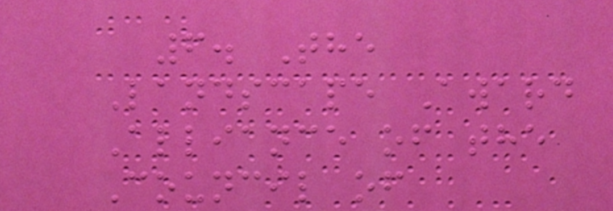6. The
Landscape Award
Alliance of the
Council of
